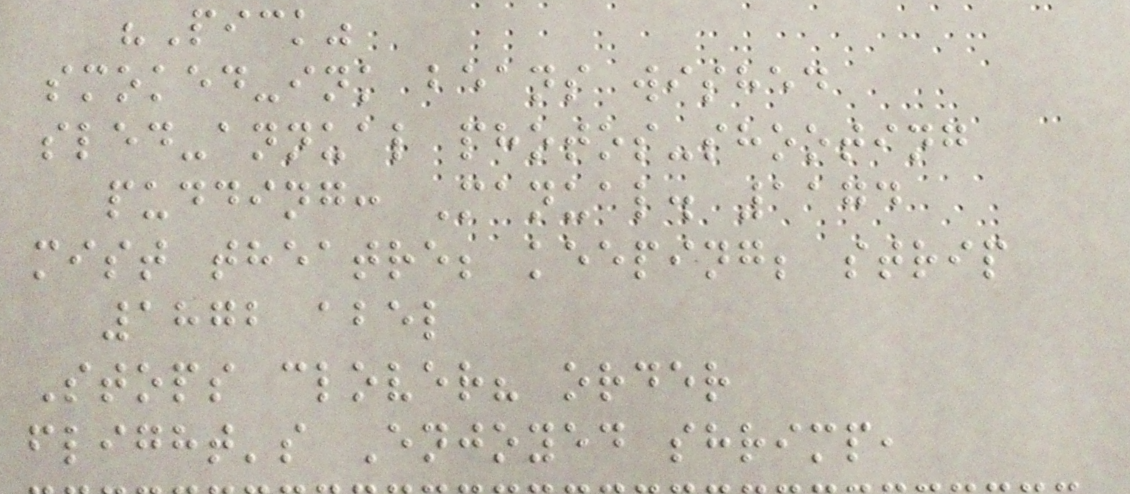"Pick"
smoked-ink beans wished
sled-annual photos-shooting
pudding: Manual. 1174
mist theatre; keeping; strip
1872 abel
Stops clover? order
flight's Enjoyed shrimp,
